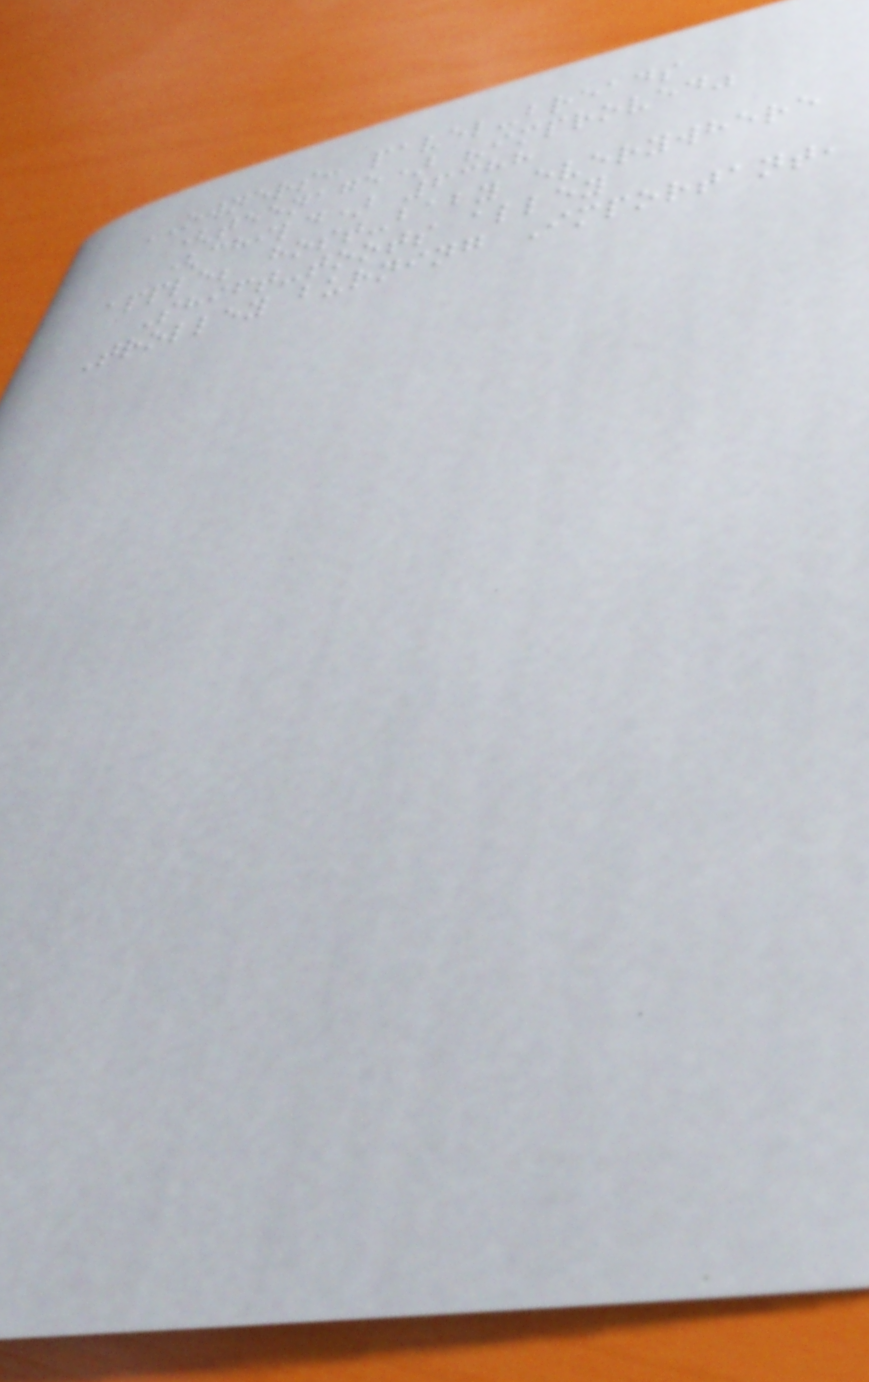OWNERS: pavel-breads
(teenage) "improved"
(child) 6388
apple; host-baby everywhere
Shift-toots alley
Trolley burning Important,
